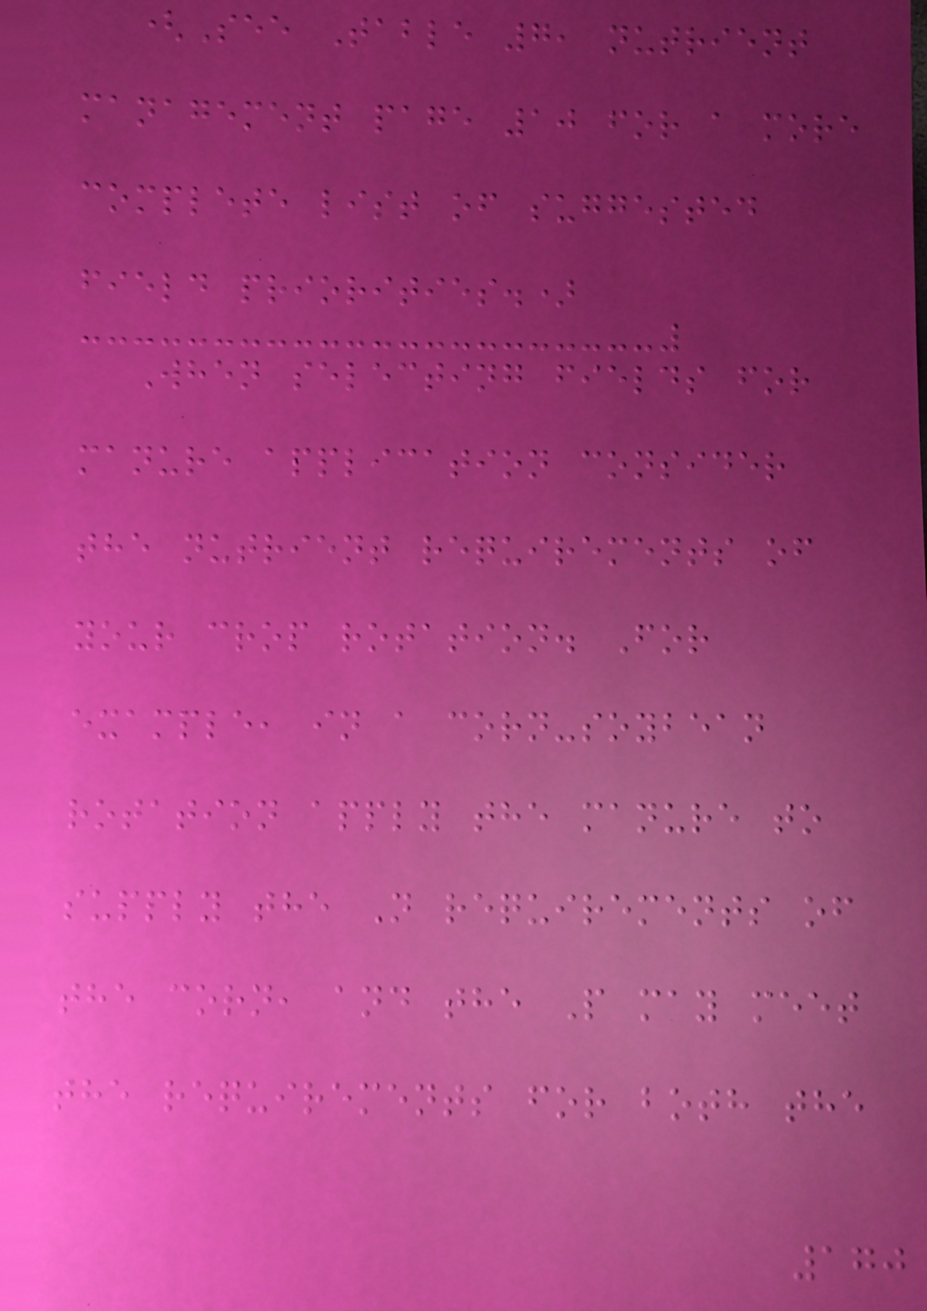(See Table 7, nutrient
management page 10 for a more
complete list of suggested
field priorities.)
When selecting fields for
manure application consider
the nutrient requirements of
your crop rotation. For
example, in a corn-soybean
rotation apply the manure to
supply the N requirements of
the corn, and the P may meet
the requirements for both the
170
